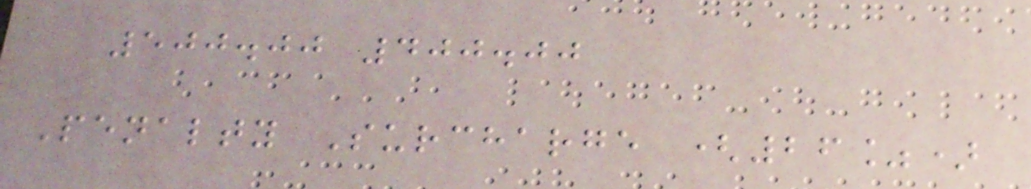500.00 400.00
Penalty Surcharge (26%)
